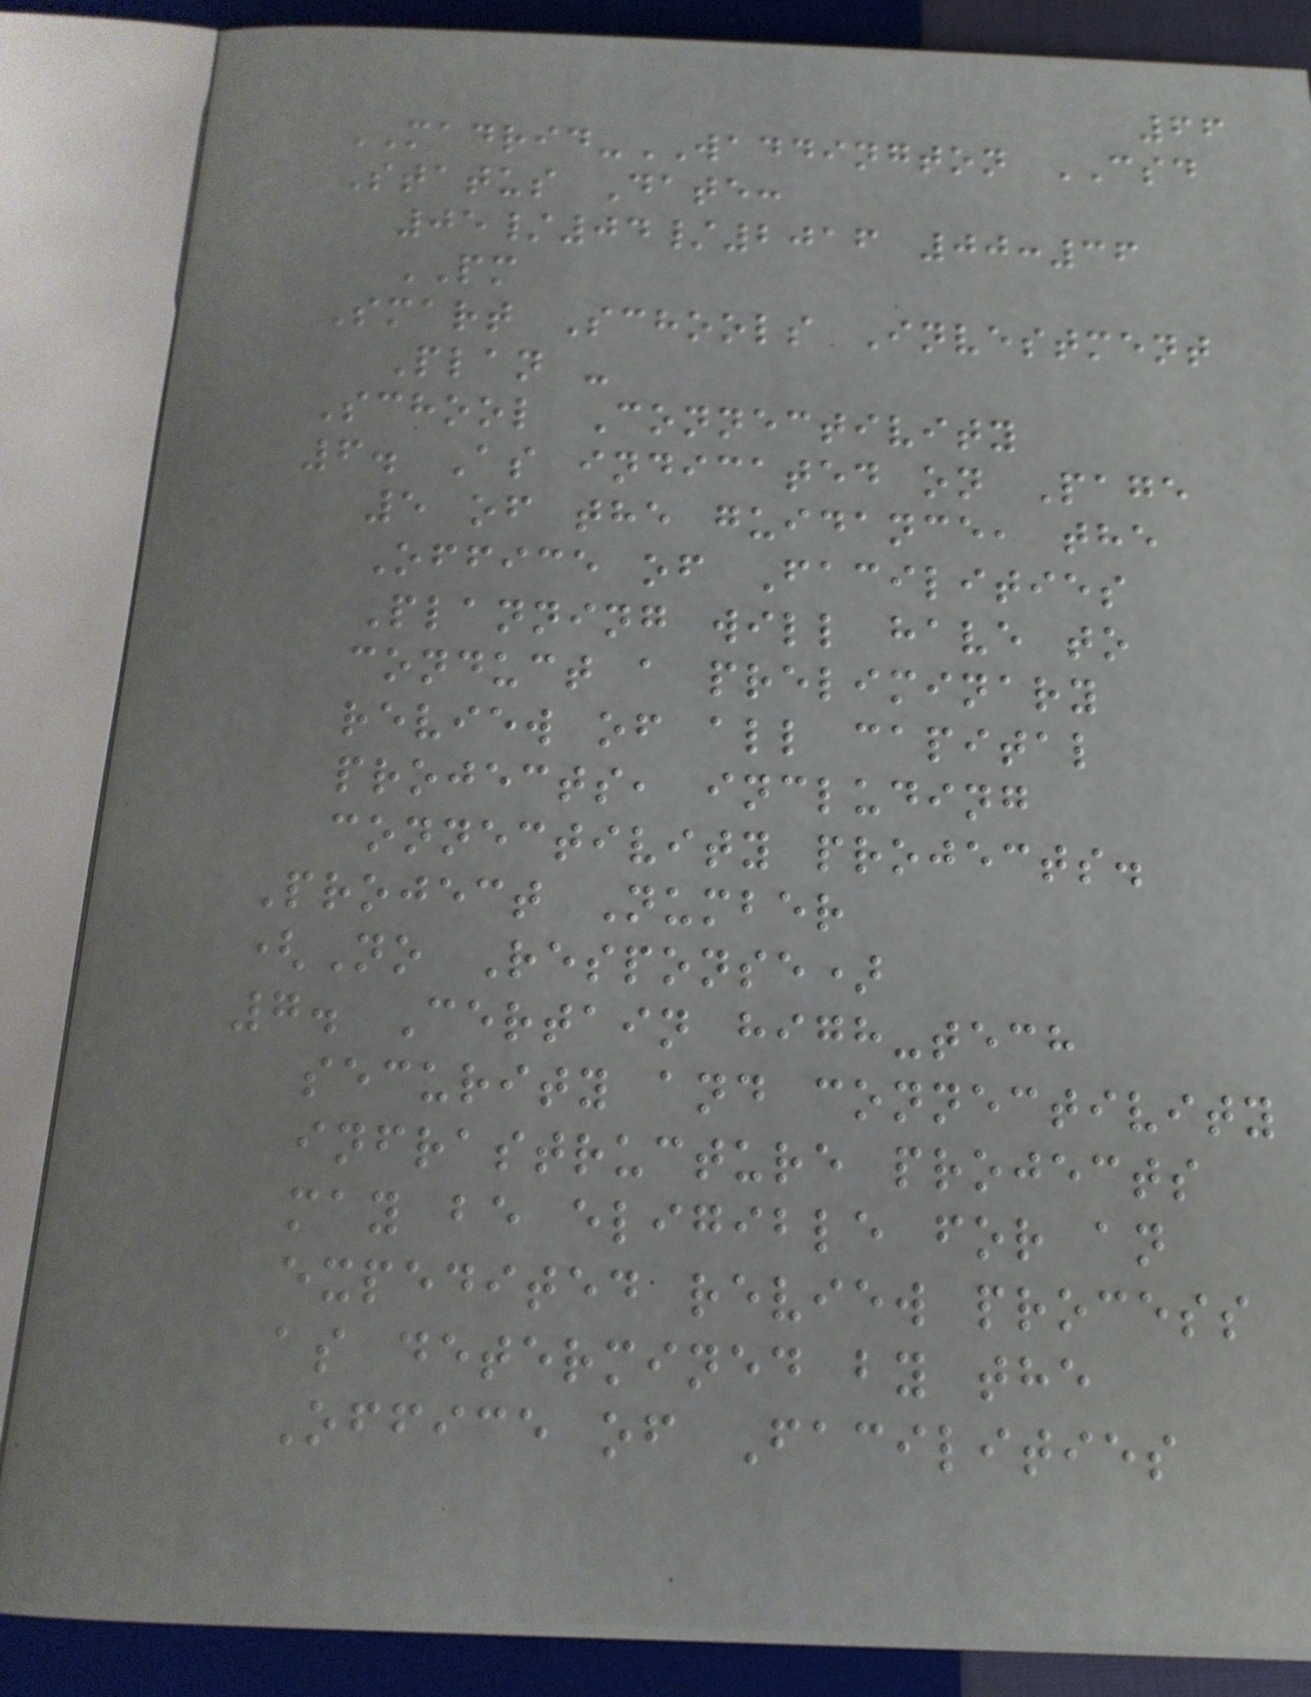66
MADRID-WADDINGTON CSD
Status Date:
05/04/2016 00:36
PM
Smart Schools Investment
Plan -
School Connectivity
6. As indicated on Page
5 of the guidance, the
Office of Facilities
Planning will have to
conduct a preliminary
review of all capital
projects, including
connectivity projects.
Project Number
(No Response)
7. Certain high-tech
security and connectivity
infrastructure projects
may be eligible for an
expedited review process
as determined by the
Office of Facilities
